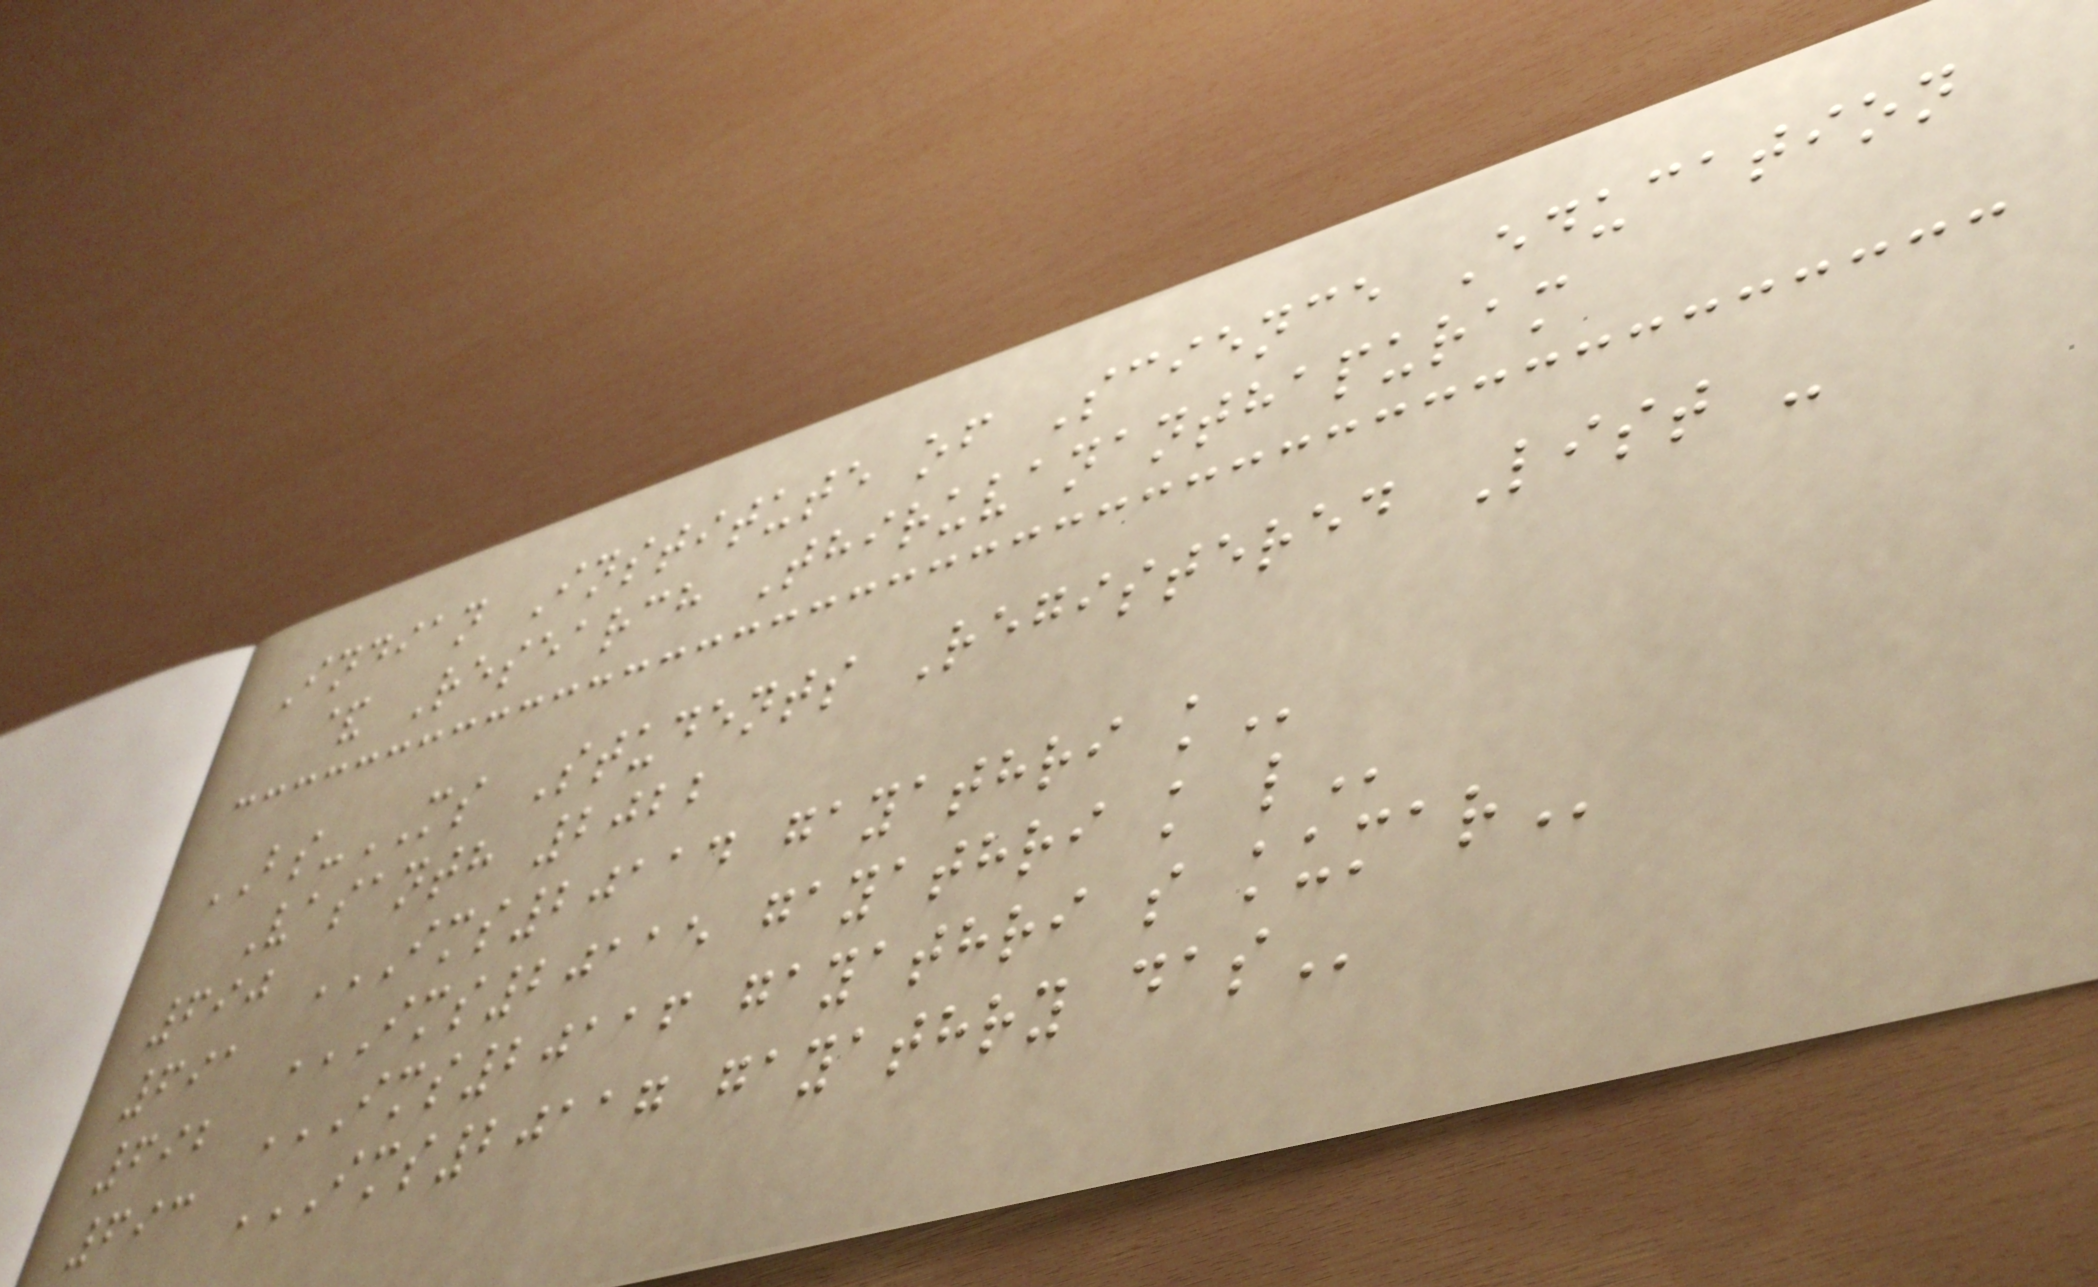Indian Institute of Science Education
& Research Thiruvananthapuram
BS-MS Students Registered List -
Vasanth 2022
690 IMS20114 GAYATHRI K
691 IMS20115 GAYATHRI K L
692 IMS20116 GAYATHRI S KUMAR
693 IMS20117 GAYATHRY DAS
